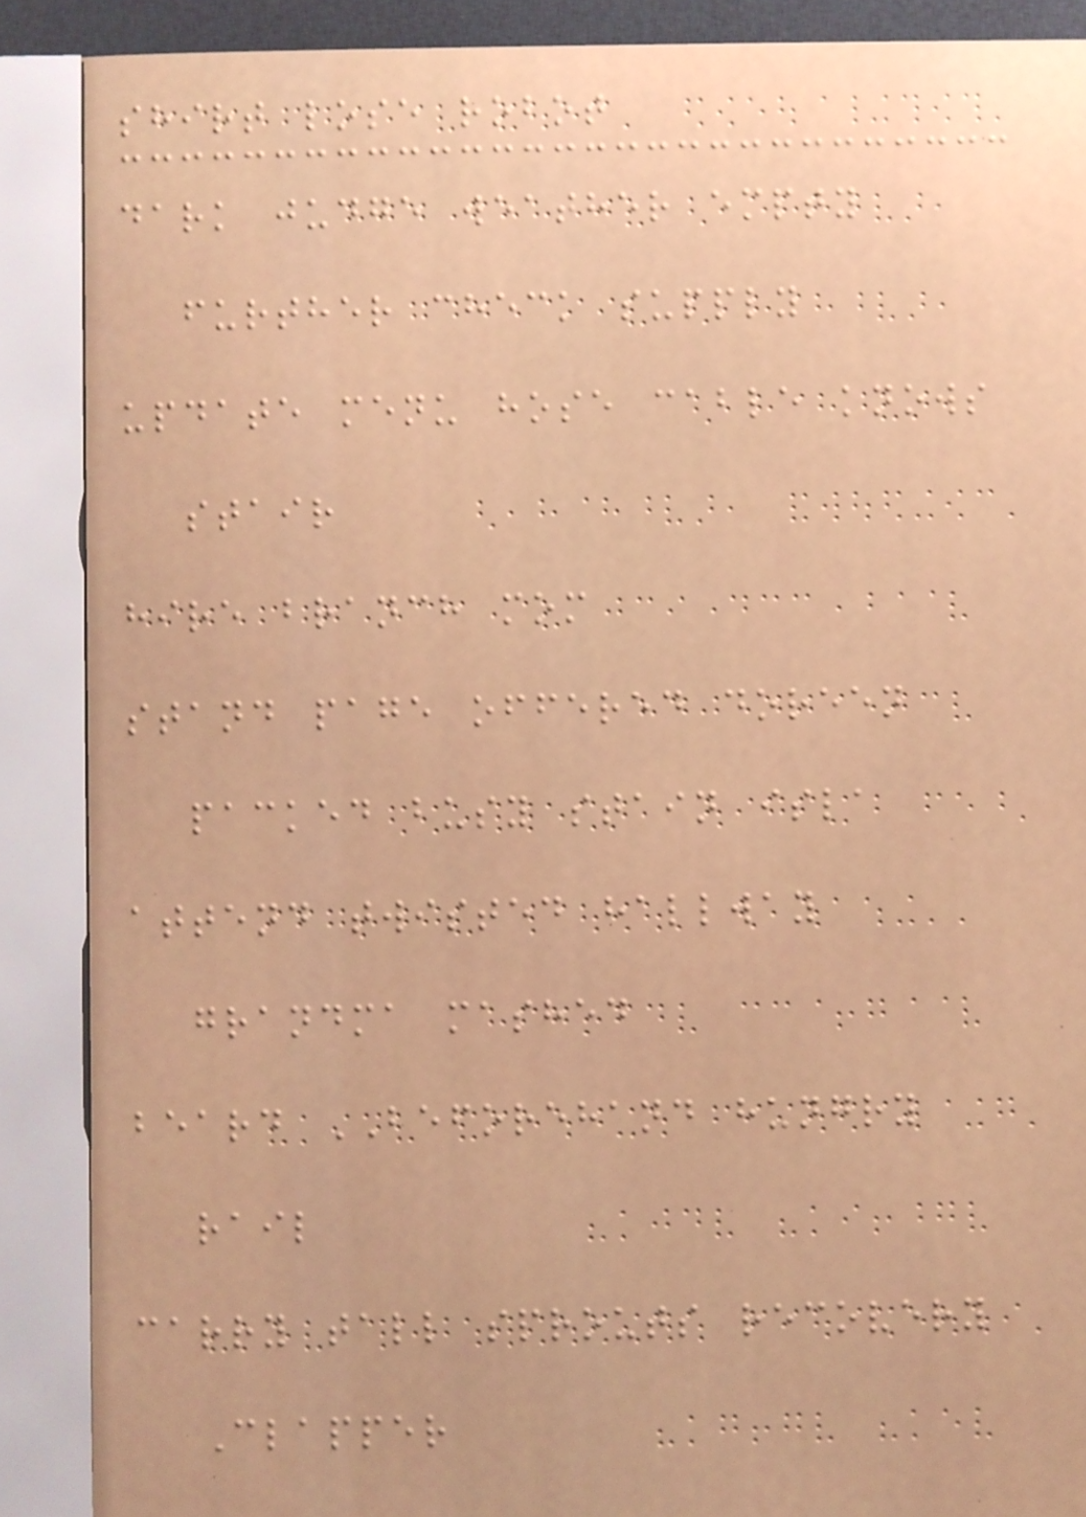shirt lose robot
dark judge weather empty
further check supply
update menu hose cable knows
stair
hire branch mom
stand page offered doreen
packed busy stain isla
attend twisted hallway
grandma mashed
beard BEFOREHAND hungry
rail
carry tall sprouts recovery
Clapper
